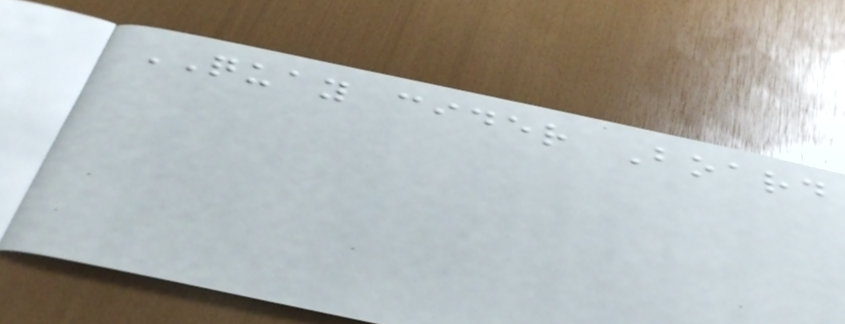QUAY cider Board
